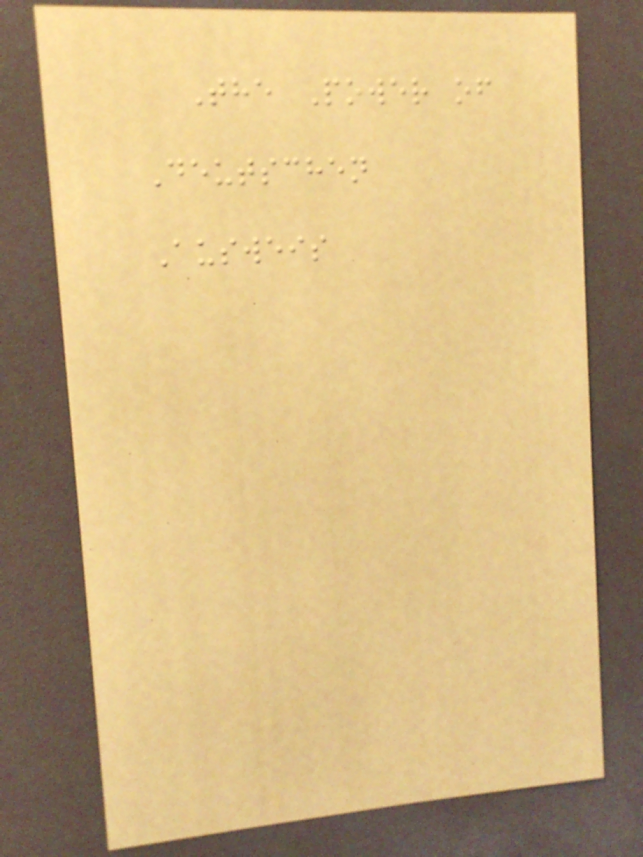The Power of
Deutschen
Ausweis
